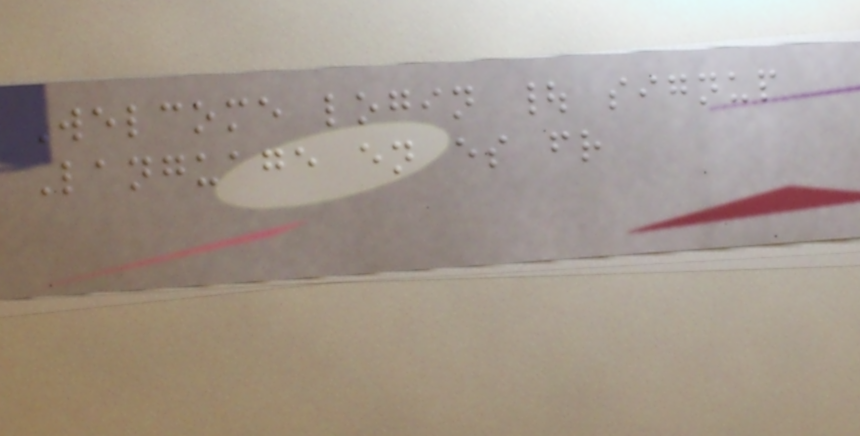Welcome login | signup
Language en es fr
